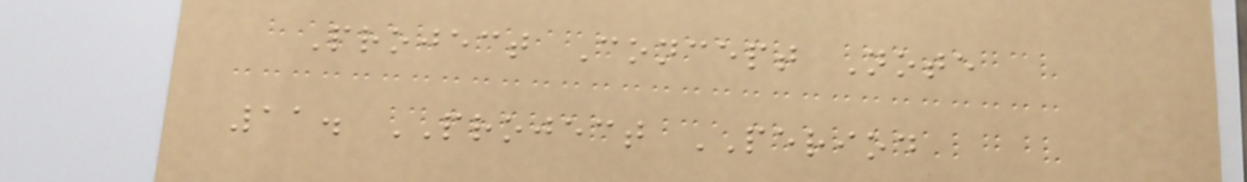Project Concept Note
11. PROJECT PERIOD
